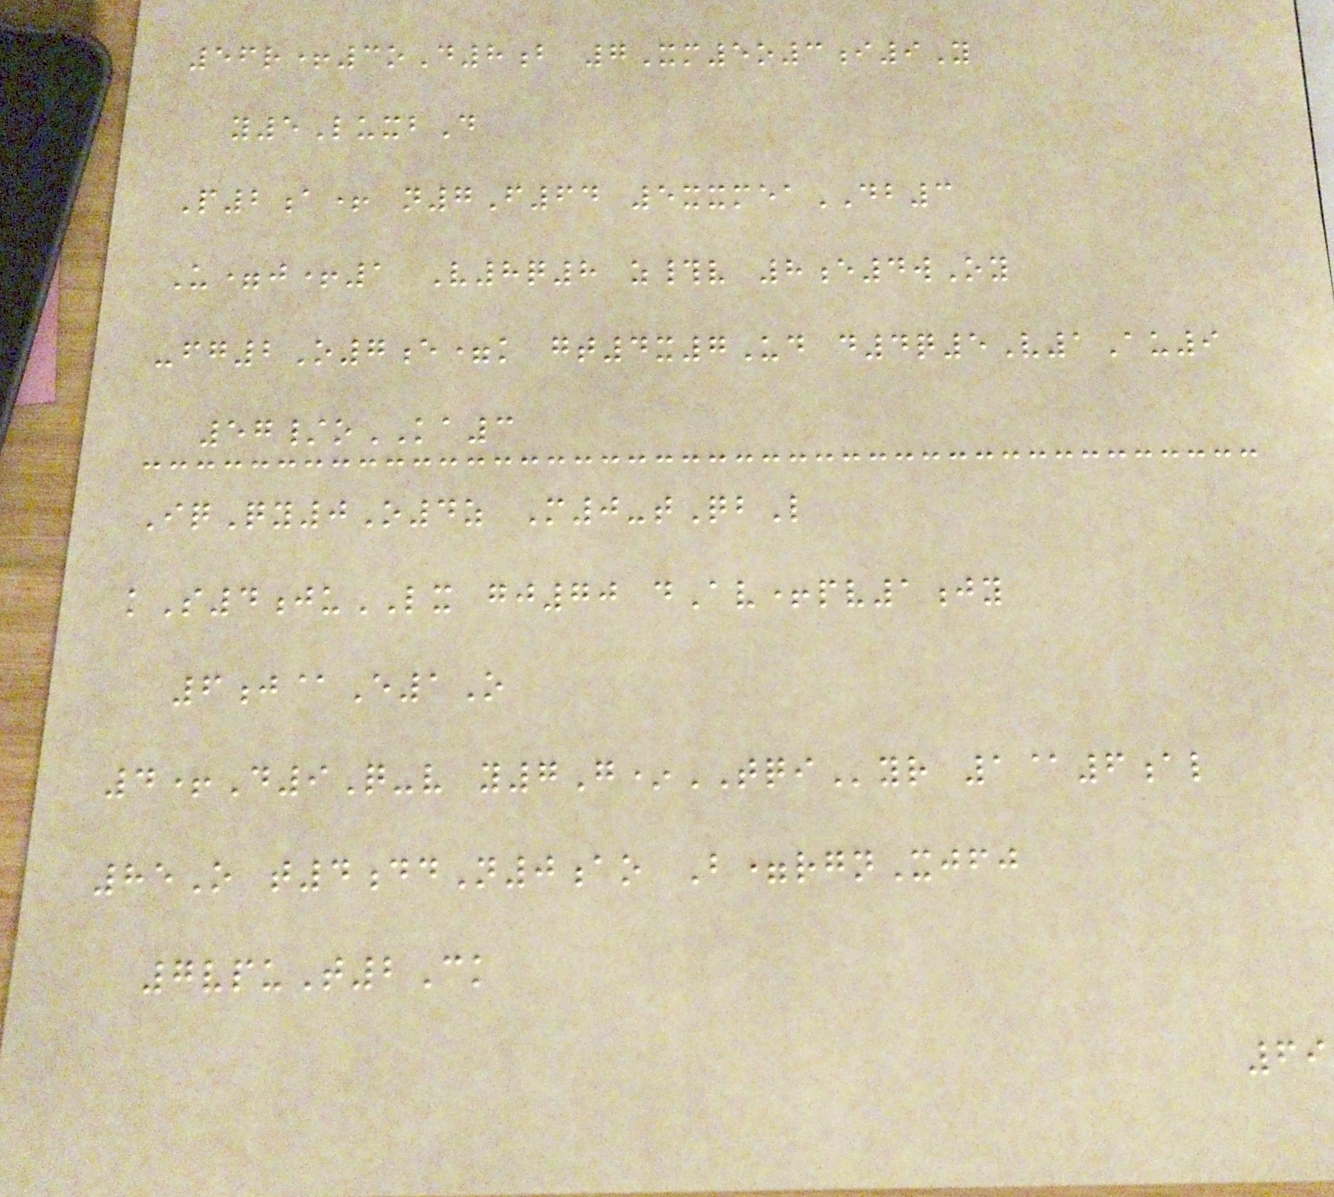56r+3oD8b 7Xm5o3i9Y
y5LuxbD
P2a+ n7F64 5xxmeaDB3
U=j+1 V8q8 z#v 8e4wOy
-fg2O7e=k gt4x7Ud d4q5V1Au9
57/oKA3
IqQy0O4z M0-tQbL
kS4juLX gj70 dAv+pv1jy
6j@E1O
4+D9Q-v y7G*TQIyr 1@6al
85O t4ddN0ao B=rgnXjfj
7vpuT2Ck
69
